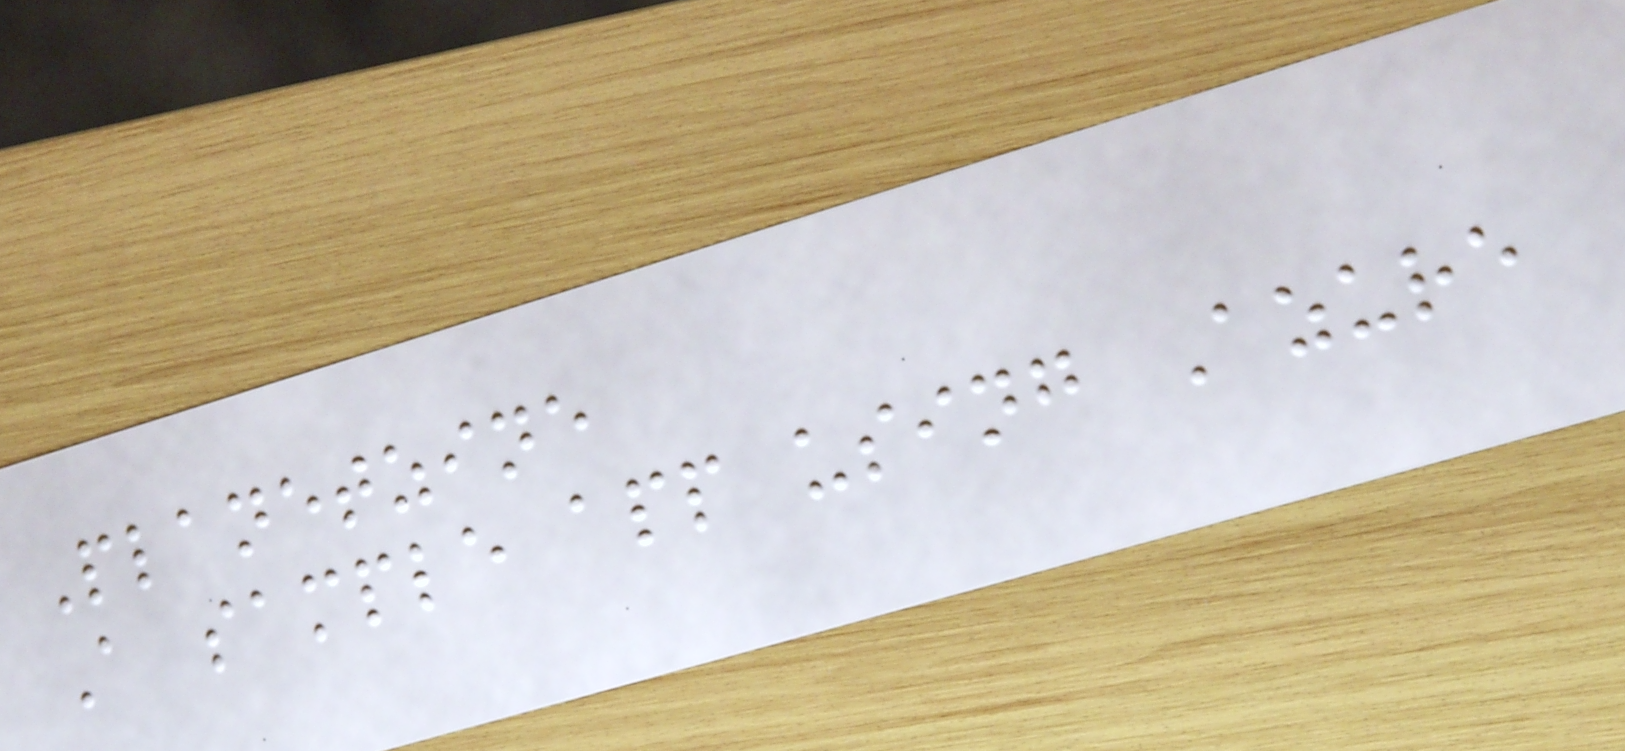Planetzine
A sample app using Azure
